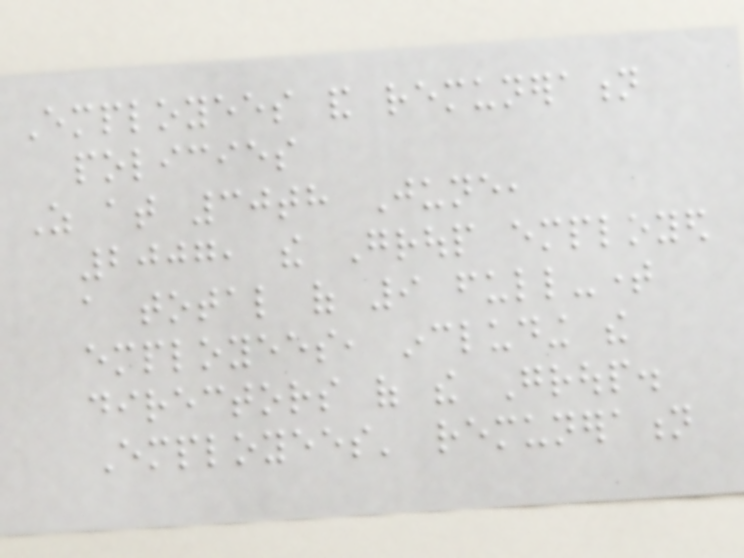Employees and remuneration
policies
As at 30th June,
2007, the Group employed
a total of 9 full-time
employees, including the
directors of the Group.
Employees' remuneration
